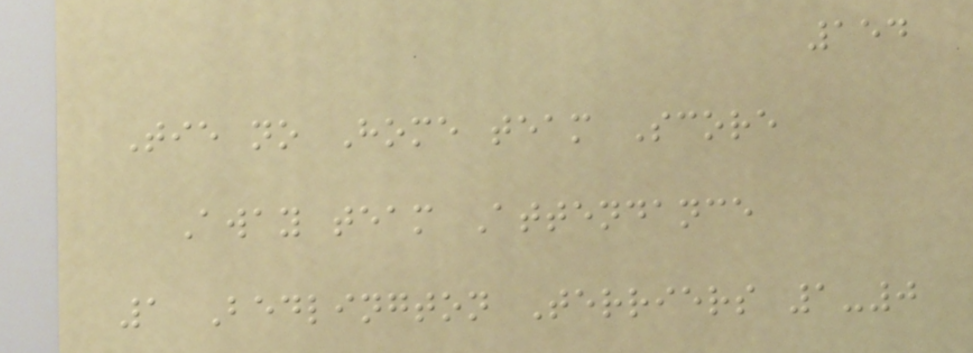154
Tie no Home team Score
Away team Attendance
1 Bedlington Terriers 1-0
